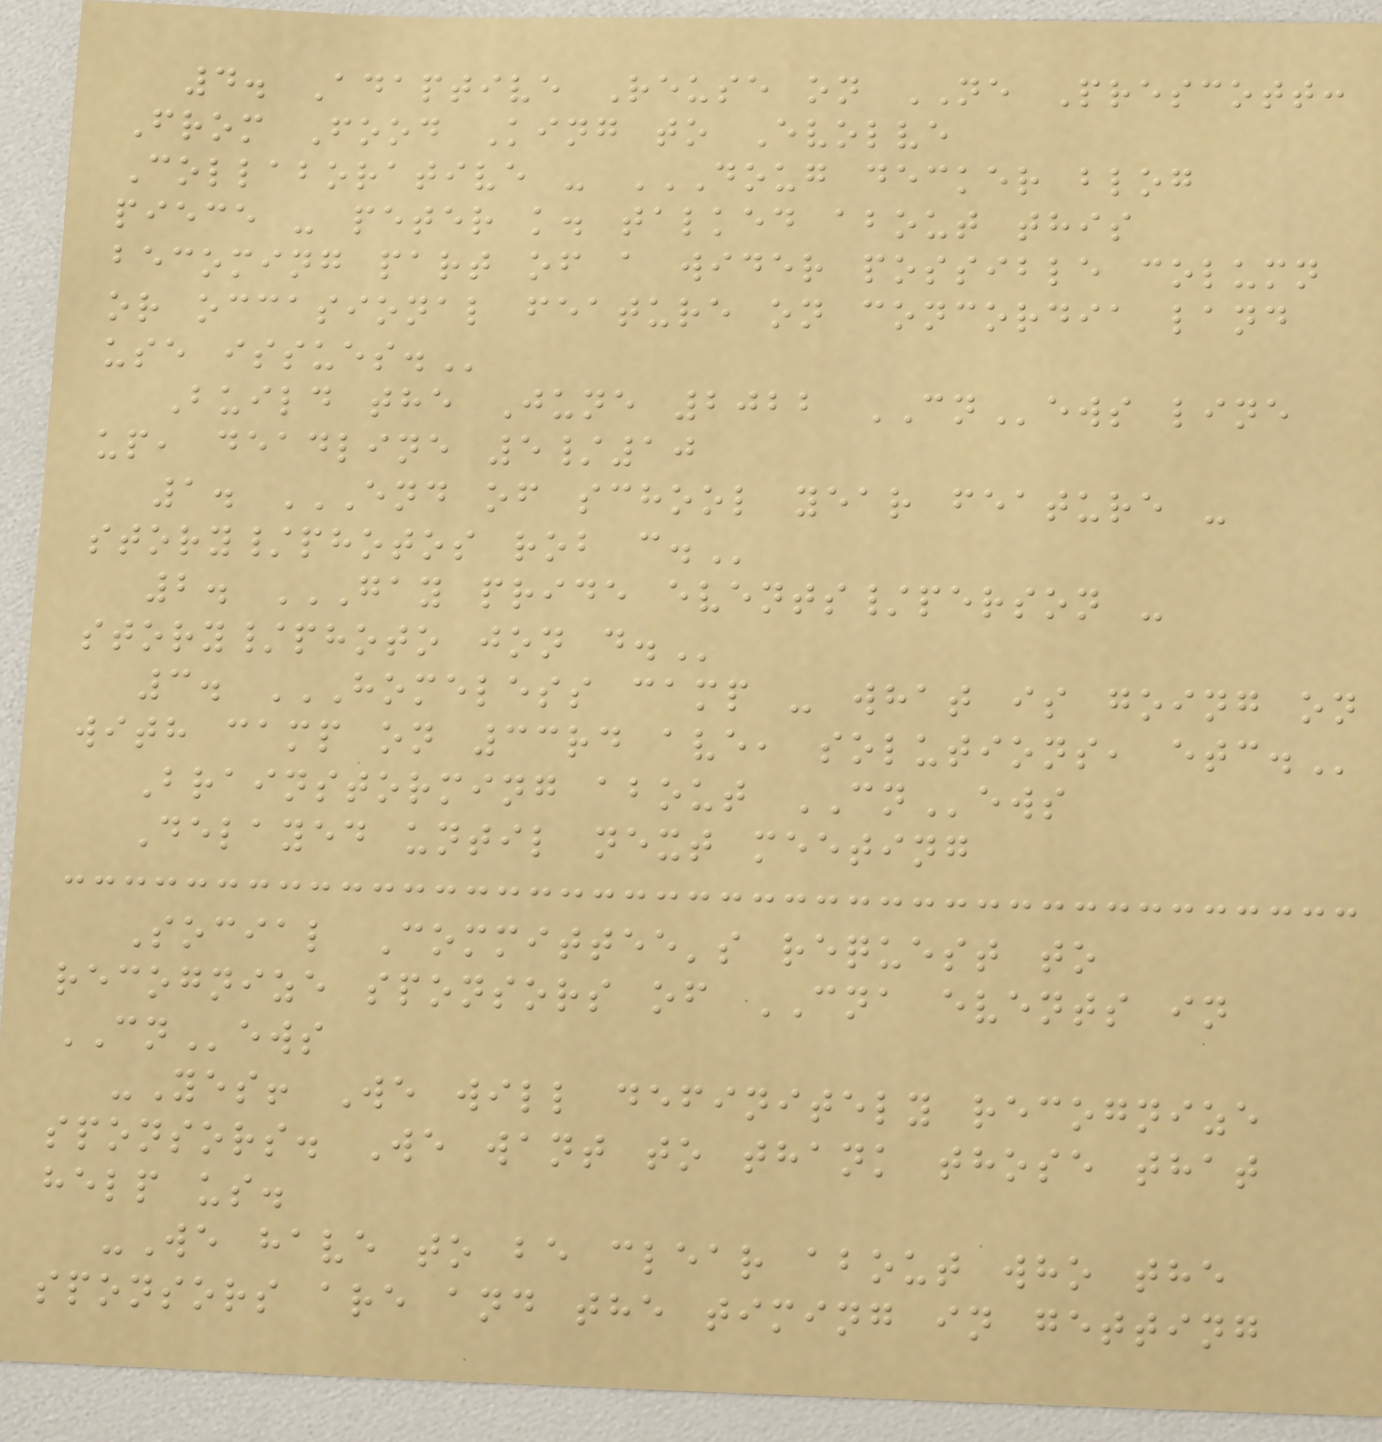4. Adaptive Reuse on NE Prescott:
From Food King to Evolve
Collaborative - DOUG DECKER BLOG
PIECE - PETER K. TALKED ABOUT THIS
BECOMING PART OF A WIDER POSSIBLE COLUMN
OR OCCASIONAL FEATURE ON CONCORDIA LAND
USE ISSUES.
Build the June 2022 CNews line
up, deadline 5/10
1. END OF SCHOOL YEAR FEATURE -
STORY/PHOTOS ROB C.
2. GAY PRIDE EVENTS/PERSON -
STORY/PHOTO JON D.
3. HOMELESS CAMP - WHAT IS GOING ON
WITH CAMP ON 33RD AVE, SOLUTIONS, ETC.
Brainstorming about CNews
Delayed until next meeting
Social Committee's request to
recognize sponsors of CNA events in
CNews
-Yes! We will definitely recognize
sponsors. We want to thank those that
help us.
-We have to be clear about who the
sponsors are and the timing in getting
